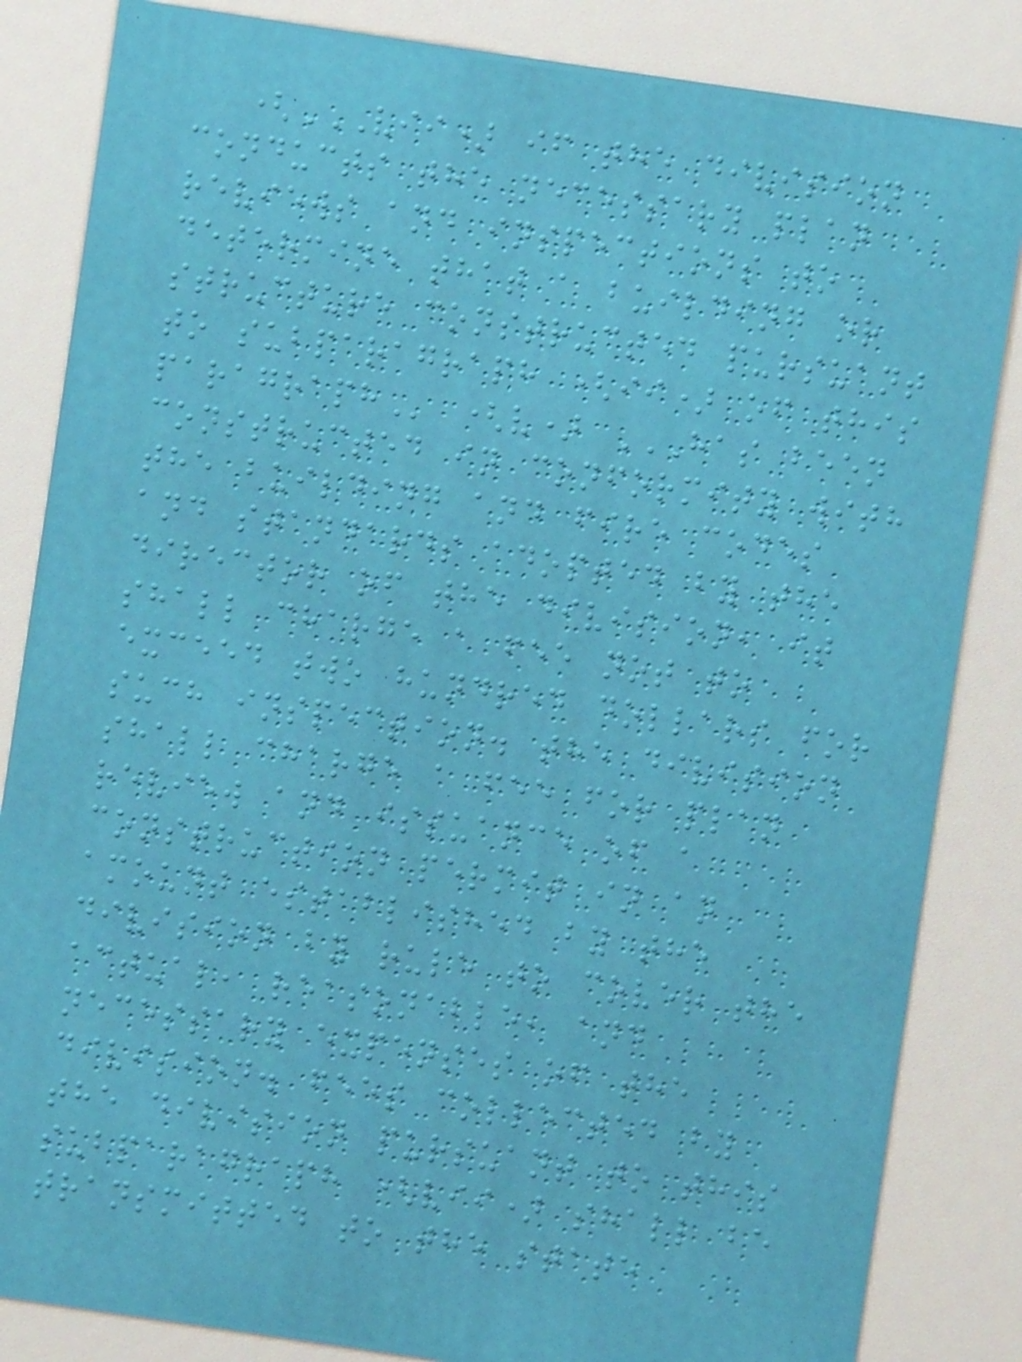(VII) IF THE DIVISION
CONDUCTS THE NECESSARY PLAN
REVIEWS AND INSPECTIONS TO
DETERMINE THAT A BUILDING OR
STRUCTURE CONSTRUCTED PURSUANT
TO SUBPARAGRAPH (II) OF THIS
PARAGRAPH (v) HAS BEEN
CONSTRUCTED IN CONFORMITY WITH
THE BUILDING AND FIRE CODES
AND STANDARDS ADOPTED BY THE
DIRECTOR OF THE DIVISION, IT
SHALL CHARGE A FEE NOT TO
EXCEED TWO HUNDRED DOLLARS FOR
SUCH INSPECTION. THE DIVISION
SHALL CHARGE A FEE FOR PLAN
REVIEW AND ISSUANCE OF A
CONSTRUCTION PERMIT IN AN
AMOUNT ESTABLISHED BY THE
DIVISION BY RULE TO COVER THE
ACTUAL, REASONABLE, AND
NECESSARY EXPENSES OF THE
DIVISION. FEES COLLECTED BY
THE DIVISION PURSUANT TO THIS
SUBPARAGRAPH (VII) SHALL BE
TRANSMITTED TO THE STATE
